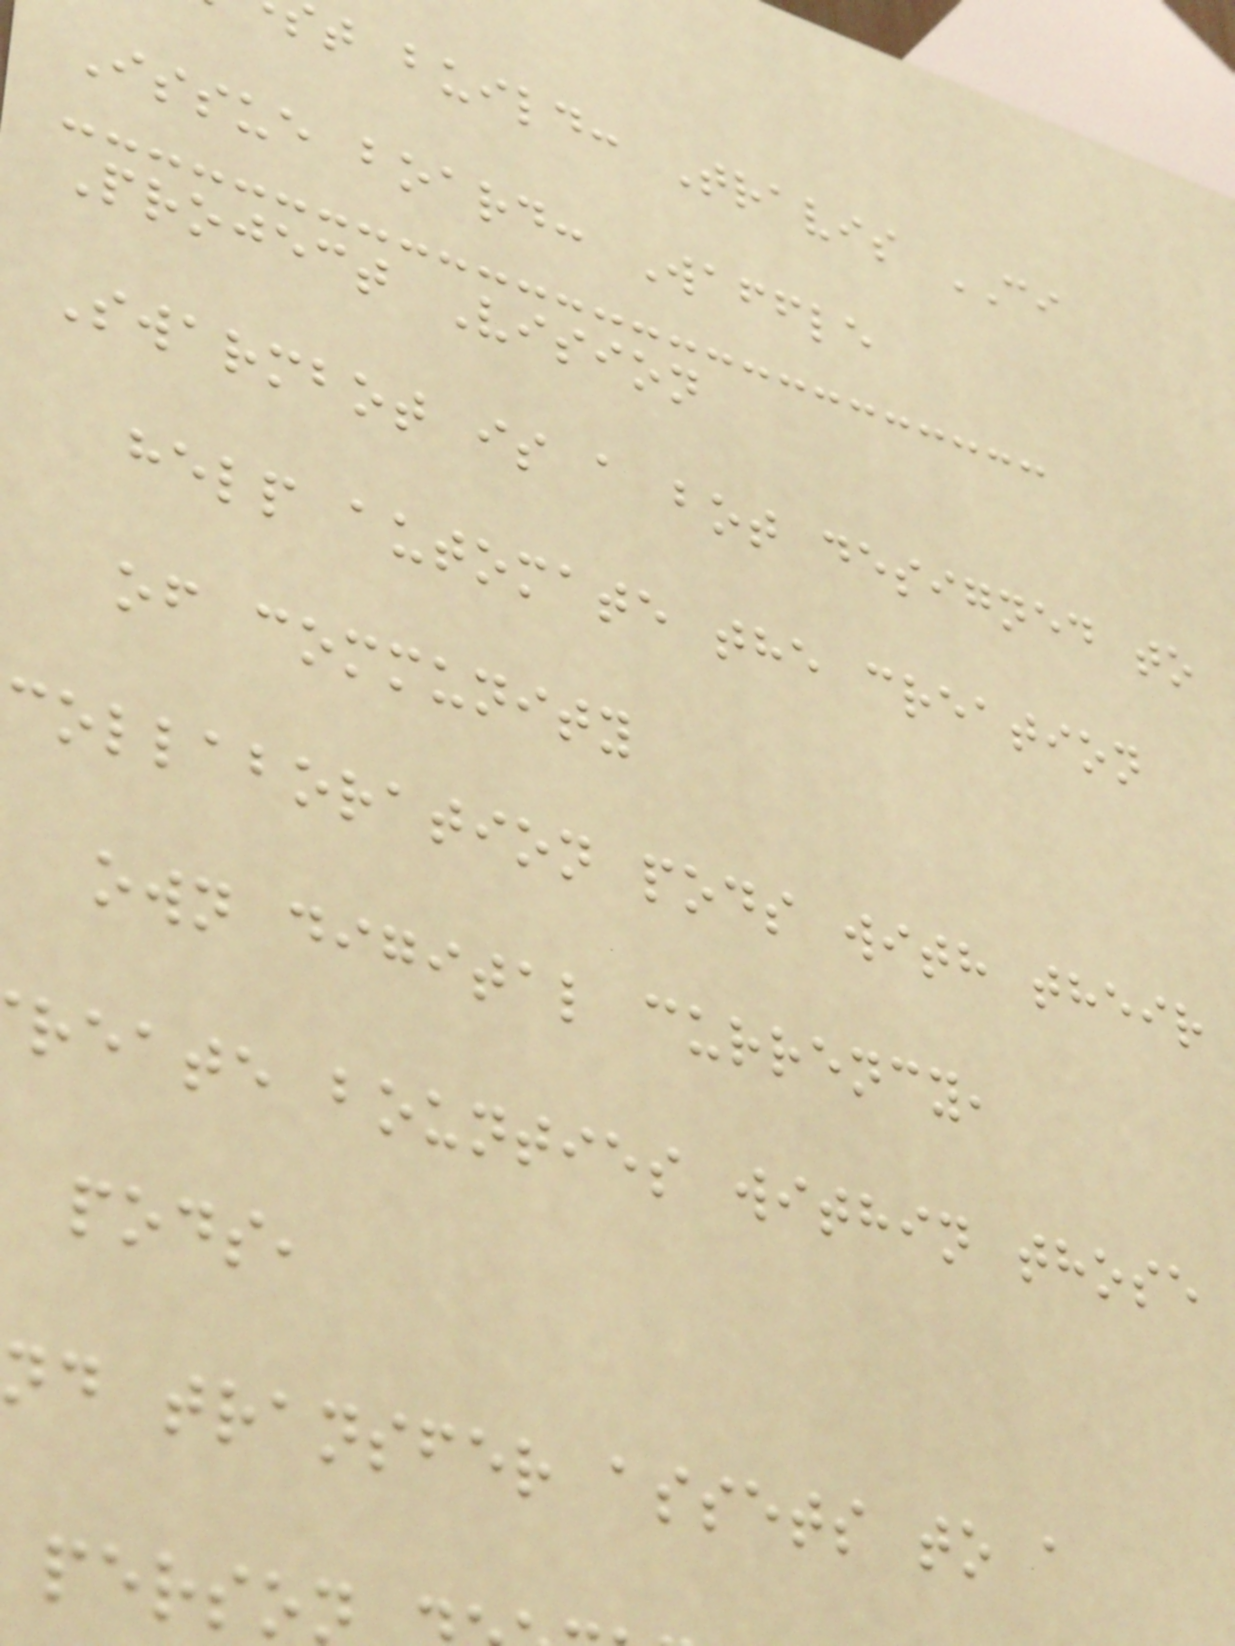t build: Travis CI
Issue board: Waffle
Project Vision
Swarmbot is a bot designed to
help automate the creation
of community
collaboration pods with their
own digital currency,
reate bounties within those
pods,
nd transfer assets to a
